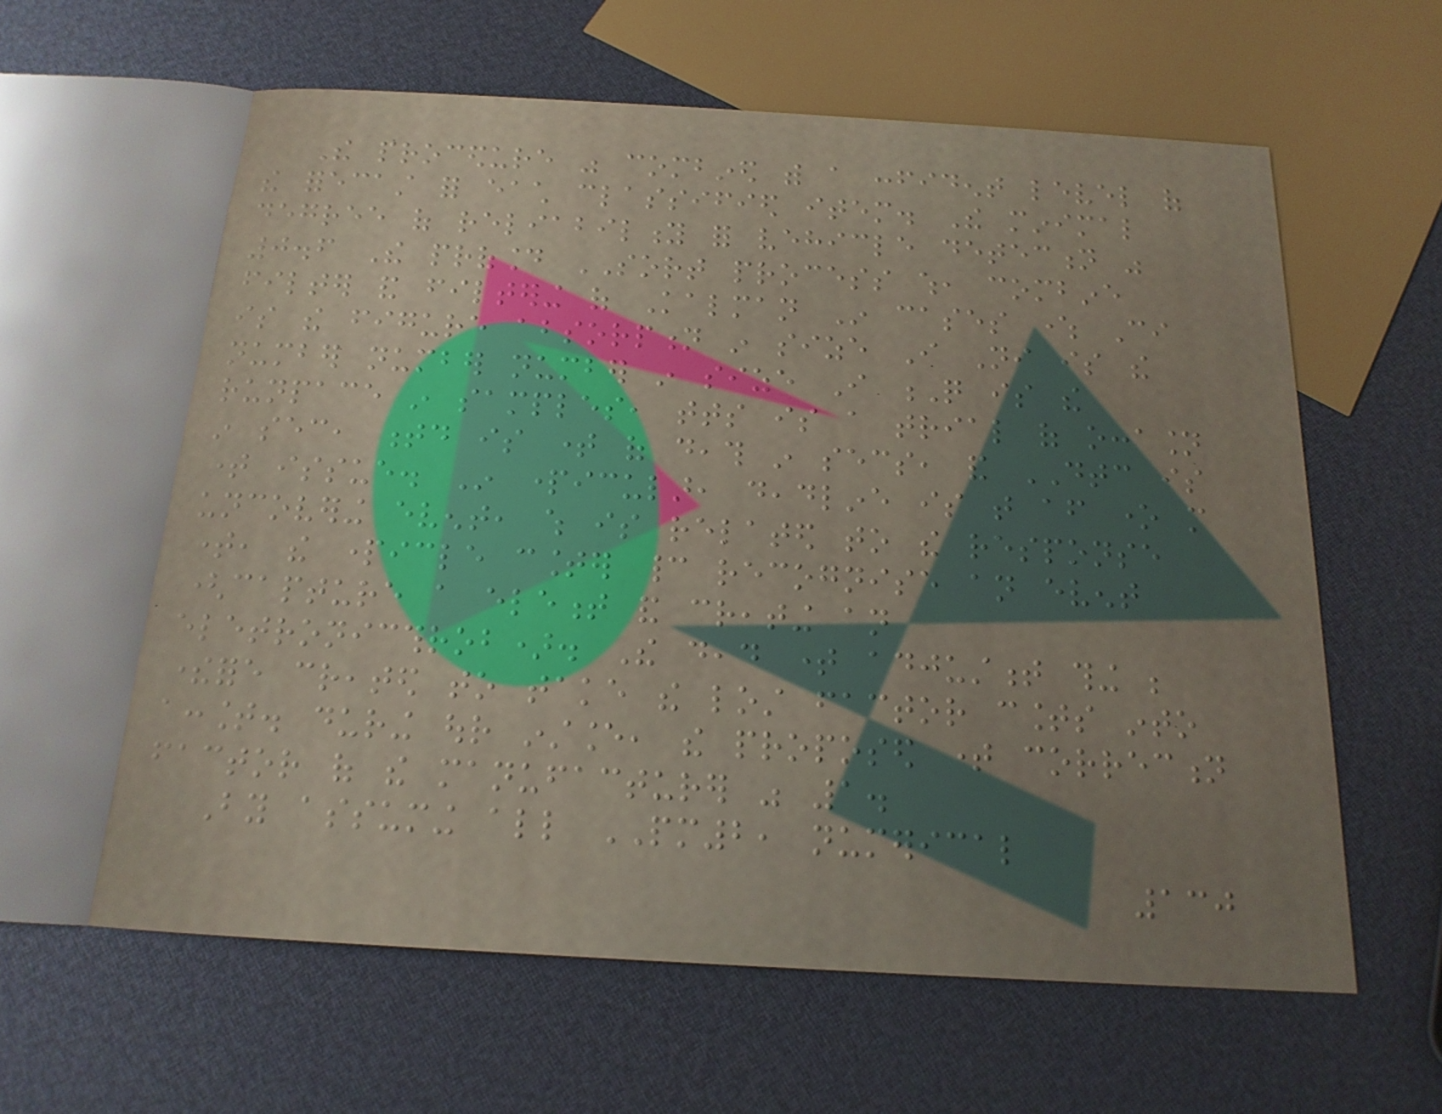The procedure was combined with a confident level of
the forecast for each classified item. The minimal
degree of reliability for vehicle detection was
0.6 The profound SORT process which, combine
filter and filtering of Kalman In cases where Ci
is the figure absorption in size I Ni is the
number number number in size I Q is the
runpace in samples, tts is a trial of occasion
in sec, td is time of death in secs, and DTC is
time issue. In particular, deadline is that after one more
uncovering event, which is related to the response
time, the particle counter cannot recognise an event
(capture a element and creating an
eletronicthrob). The dead time adjustment thing be
therefore created to take the lost factor counts into
account. during our instance, the proposed time correction
factor of the manufacturer was 1.
By assuming all PM2, numerical
130
